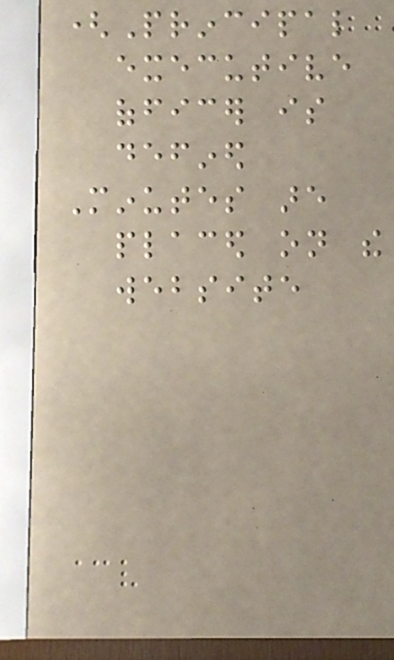(Principal
executive
officer is
defined
Minutes are
placed on the
website
